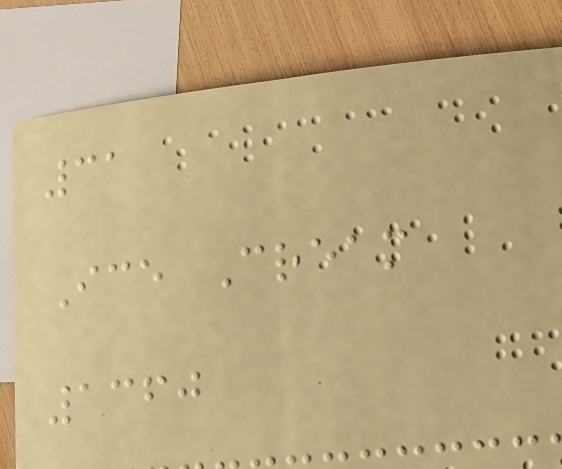31
Ice Cream
1360
